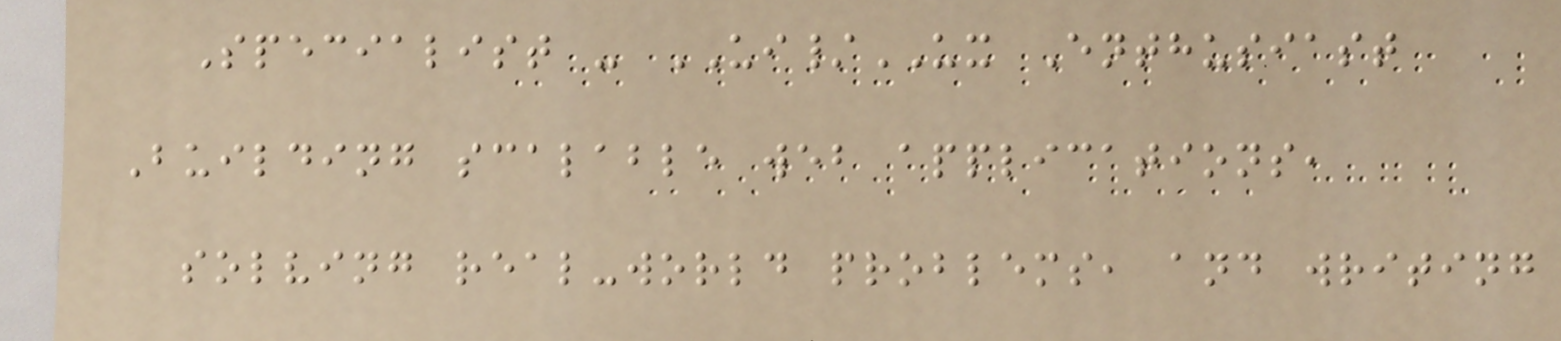Specialist - UI/UX Enthusiast
Building scalable web applications,
solving real-world problems, and writing
